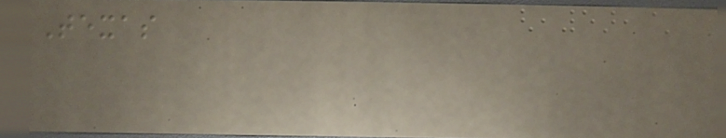Texas
